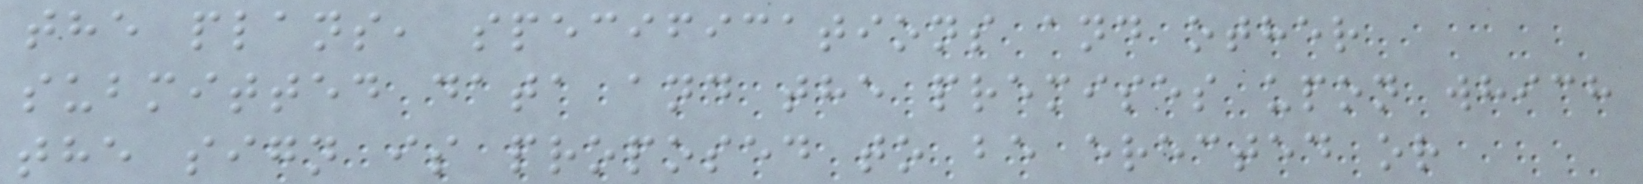the plans, specifications and other
submitted data and the premises upon which
the sign is proposed to be erected or
